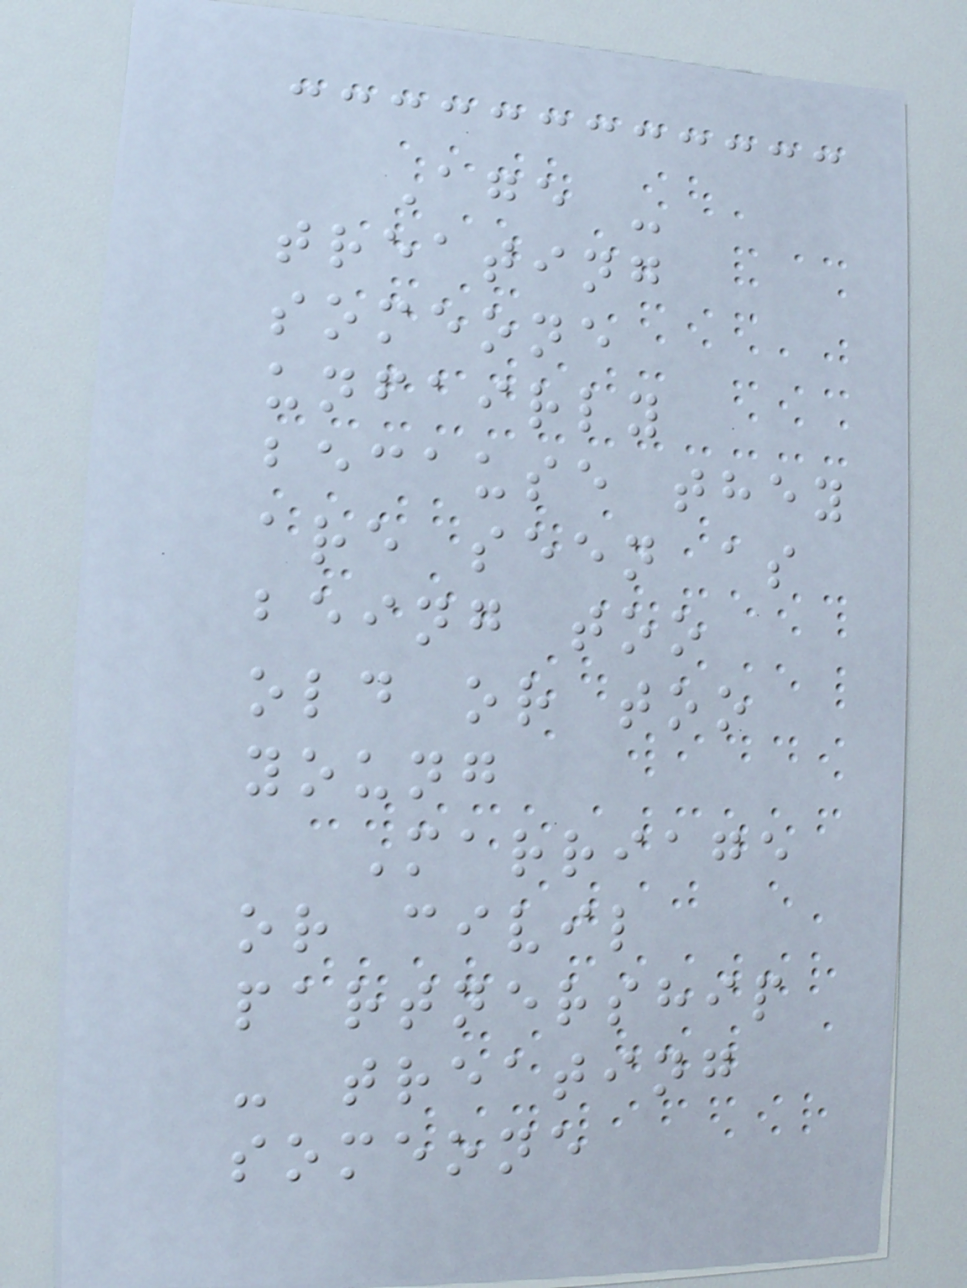Age -
treating
someone
unfairly
because they
are seen as
being too
old or too
young
Marriage
or civil
partnership
- treating
someone
